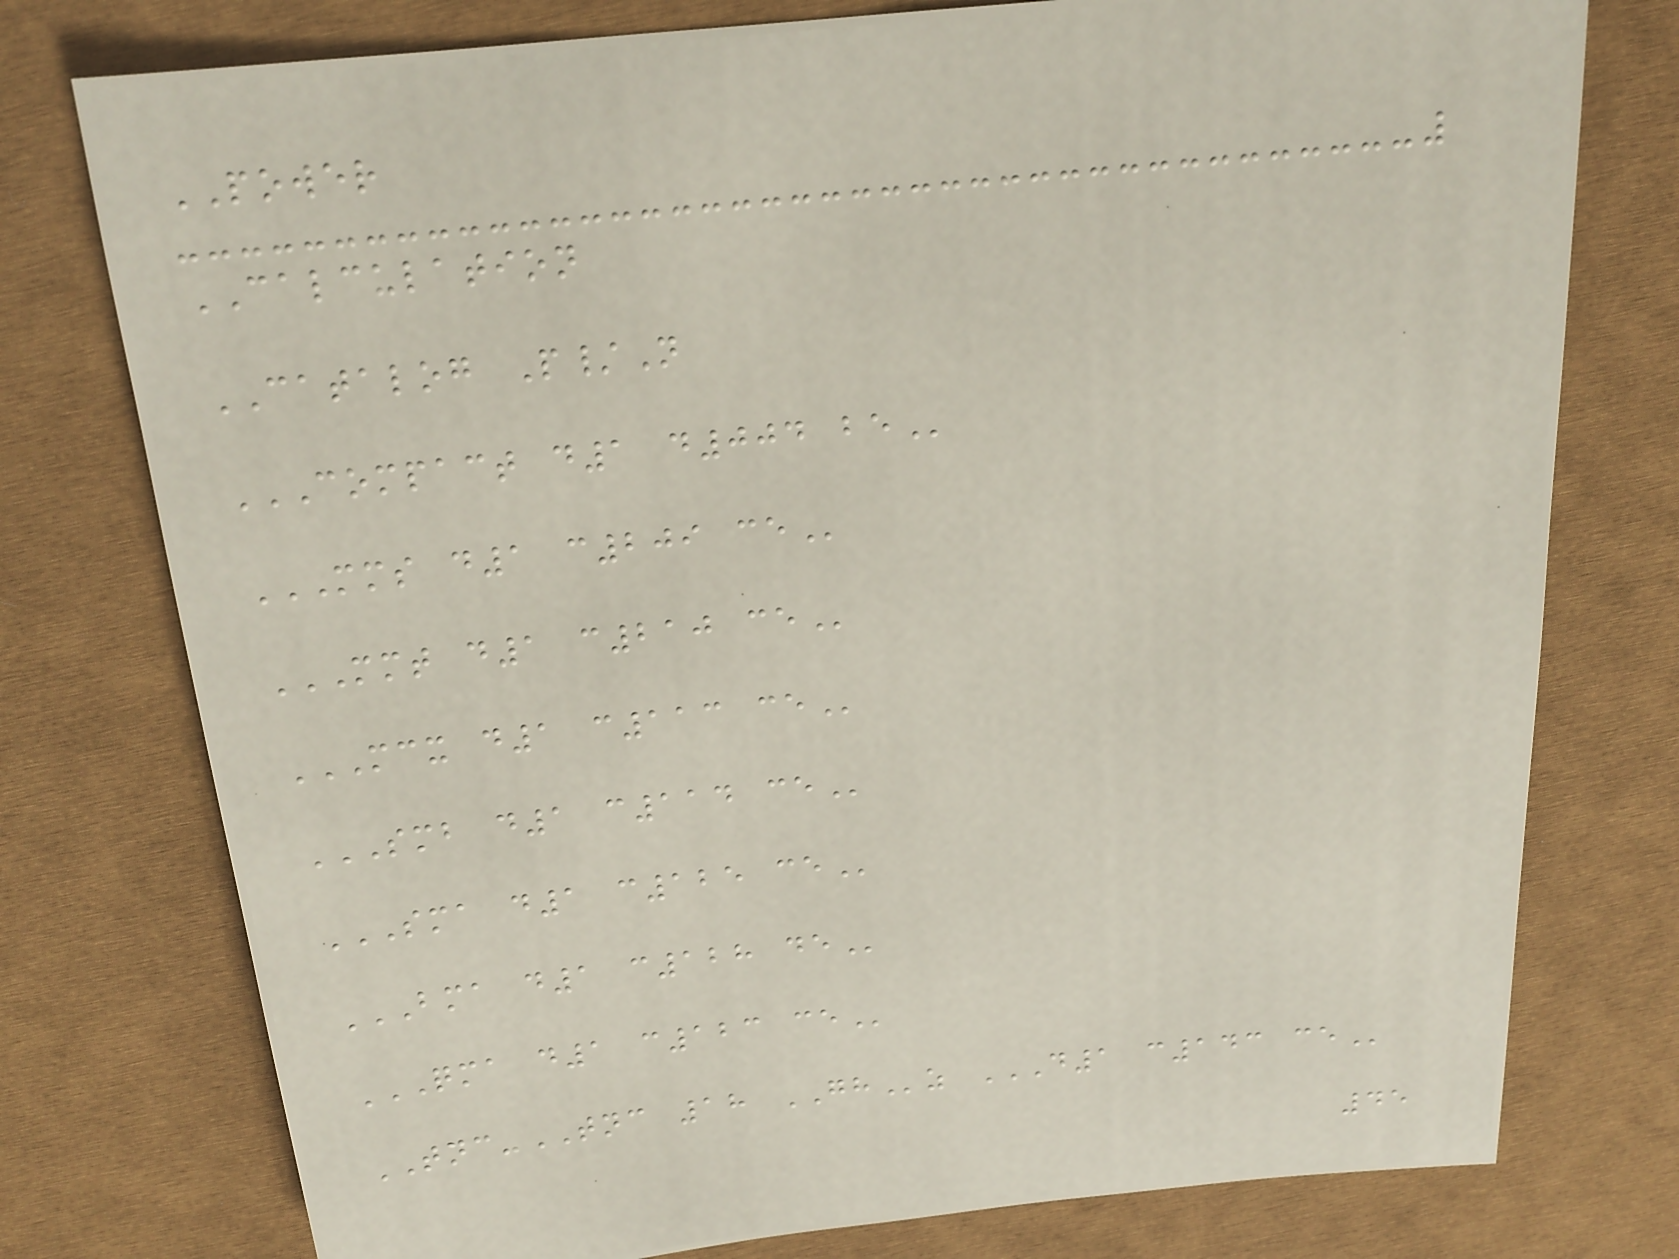POWER
CALCULATION
CATALOG P/N
COMPACT D1 D004 BE
MMS D1 C209 CE
MMT D1 C210 CE
MCX D1 C113 CE
SMB D1 C114 CE
SMA D1 C125 CE
BMA D1 C128 DE
QMA D1 C123 CE
TNC-TNC 18 GHz D1 C143 CE
45
